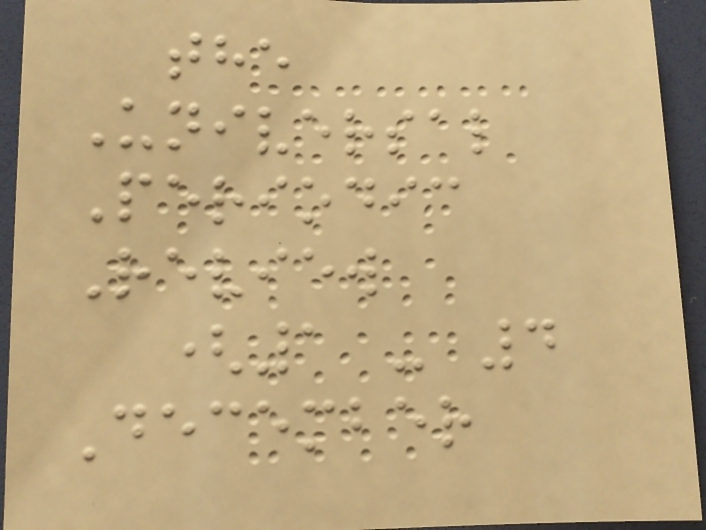the
Universal
Periodic
Review
(1 - 4
December
